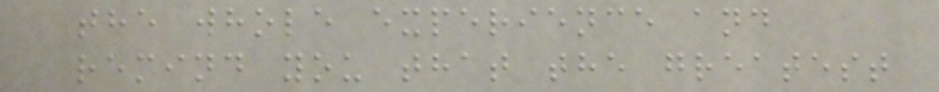the whole experience and
remind you that the greatest
